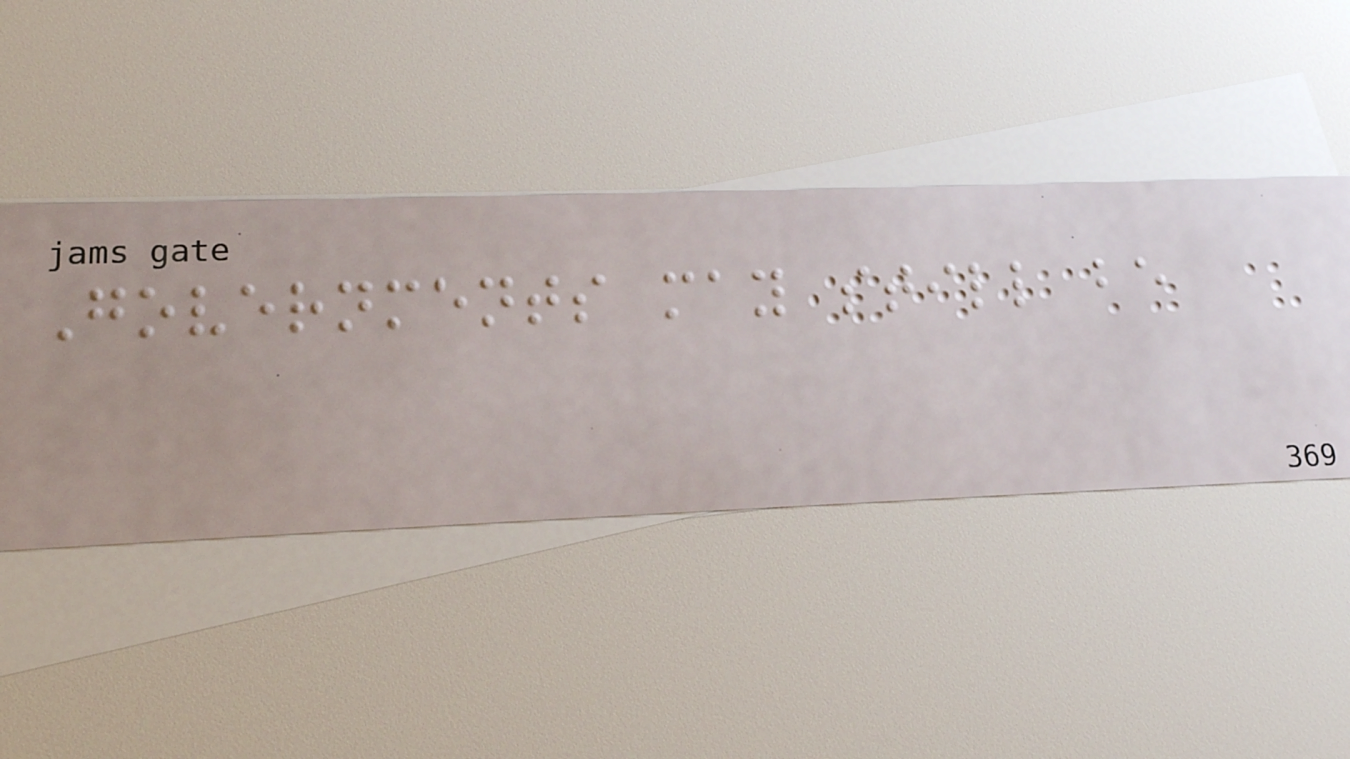Governments may still be
